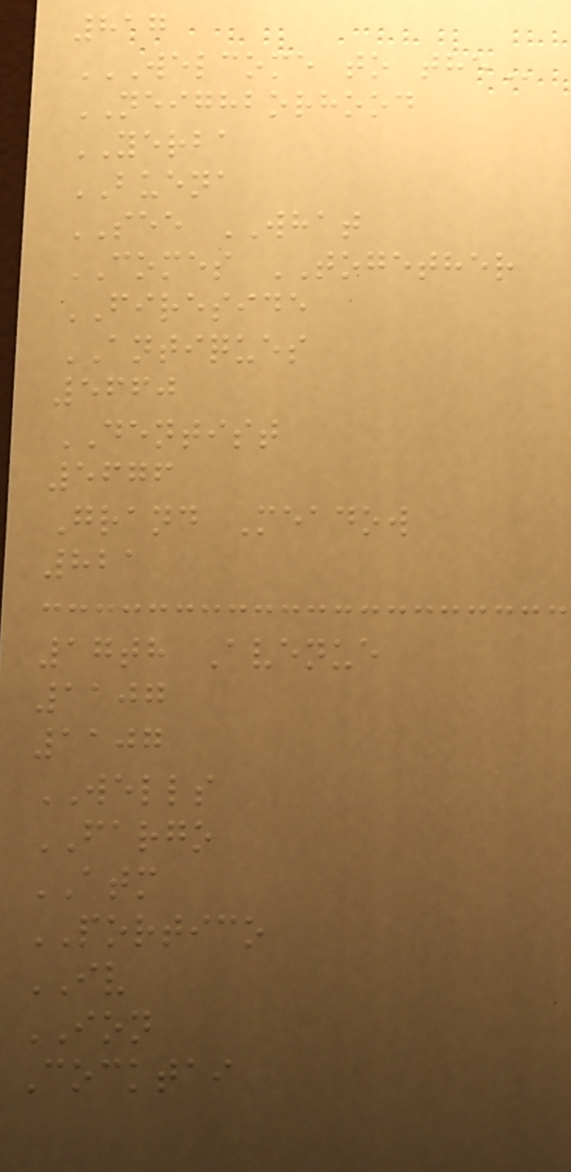817
WELCOME TO THE
NEIGHBORHOOD
YERBA
BUENA
SEE WHAT
COMES TOGETHER
FIRESIDE
ANTIQUES
5660
DENTIST
5676
Grand Meadow
821
17th Avenue
1107
1107
WELLS
FARGO
ATM
PORTICO
IV
ION
Cocktai
